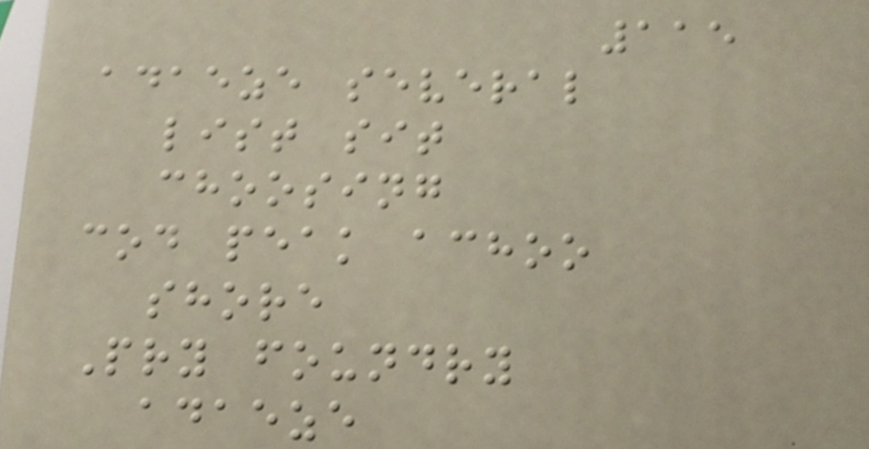115
adaeze several
list sit
choosing
cod peak achoo
shore
Pry foundry
adaeze
